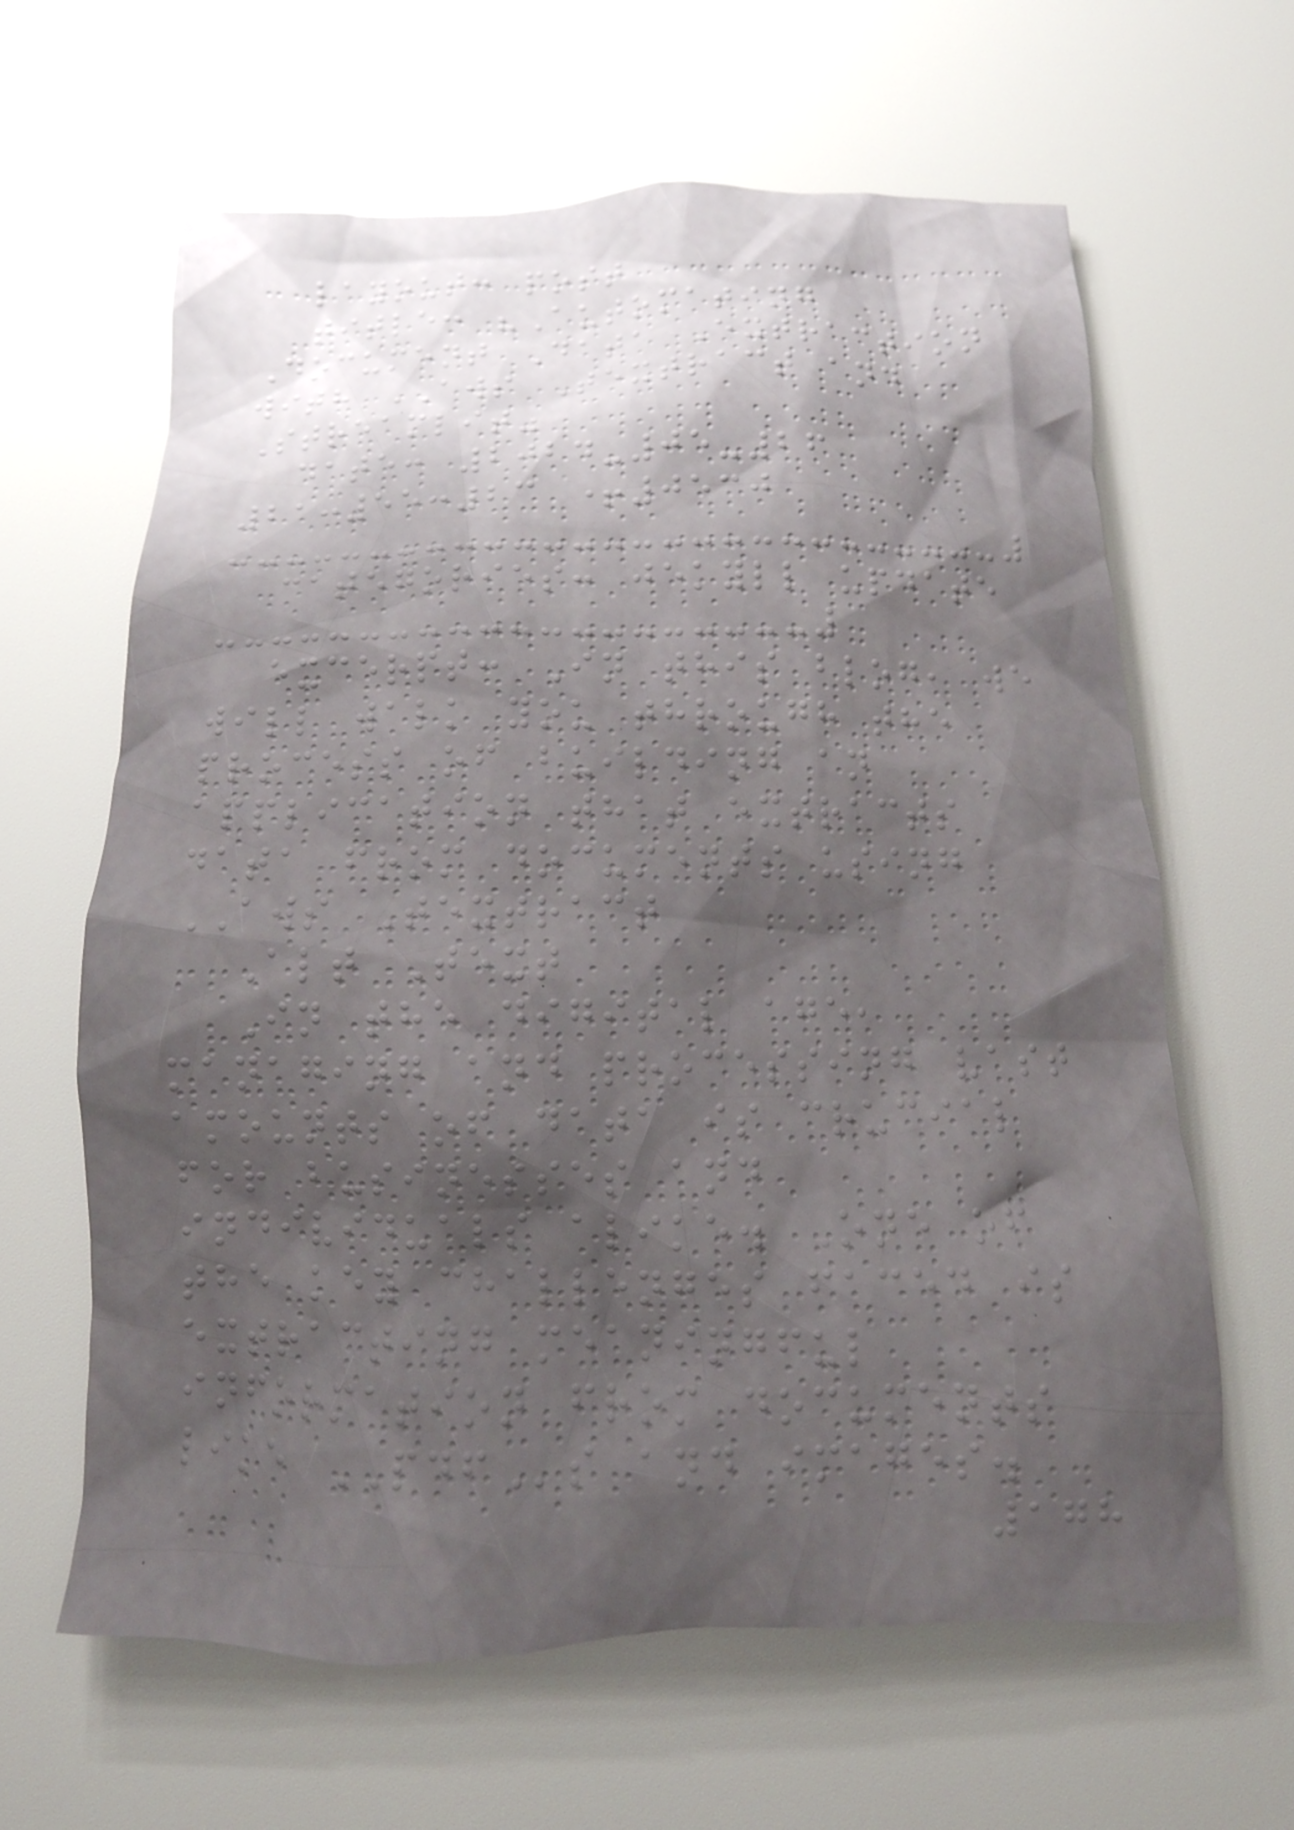layout: post
title: "Automating
Document Data Extraction
with AWS Textract and
Streamlit"
date: 2024-05-26
21:55:23 +0530
categories: jekyll update
excerpt: In this blog, we
will walk you through the
process of building an
application that extracts
data from documents using
AWS Textract
Alt Text
In the digital age,
managing and processing vast
amounts of data is crucial
for businesses and
individuals alike. One of
the key challenges faced is
extracting meaningful
information from documents
like PDFs and images.
178
